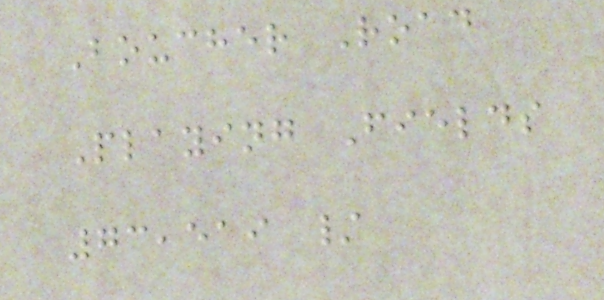Boucher Road
Playing Fields
73,519 /
